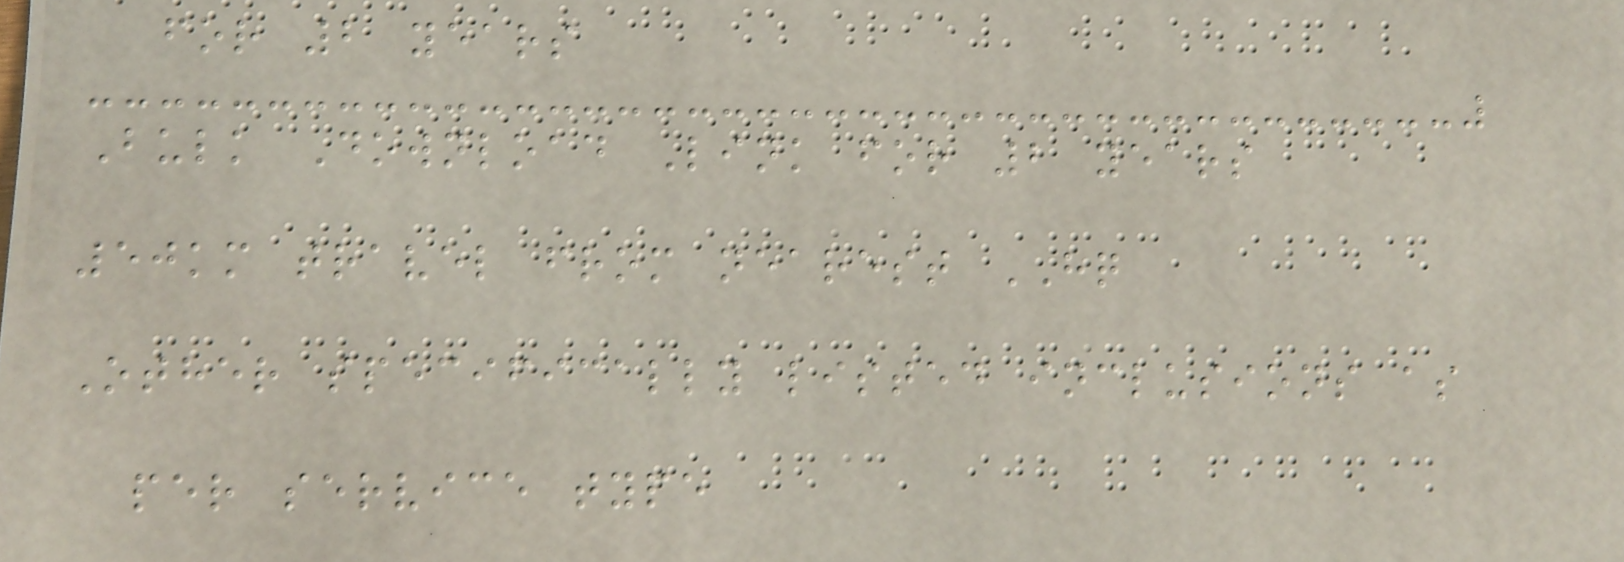for 2 years
Bulk Download Link for 2 years
50km travel from nearest HQ
Other specifically listed inclusions as
per service type
